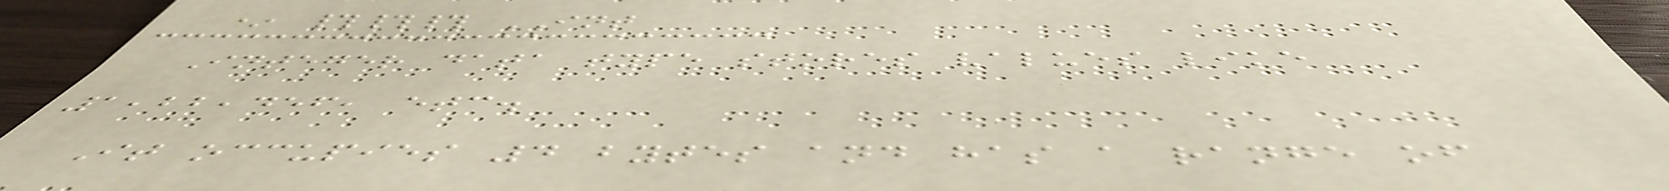* ### INT
Integer data type stores values like
1,22,456, etc.
It occupies 4 bytes and has a range of
